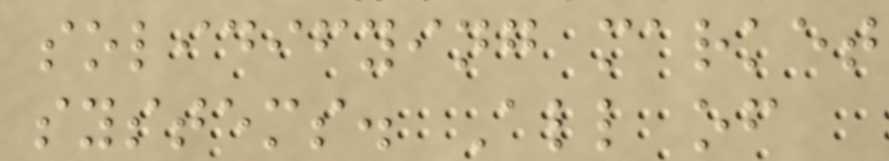solidifying market
systems. All of
